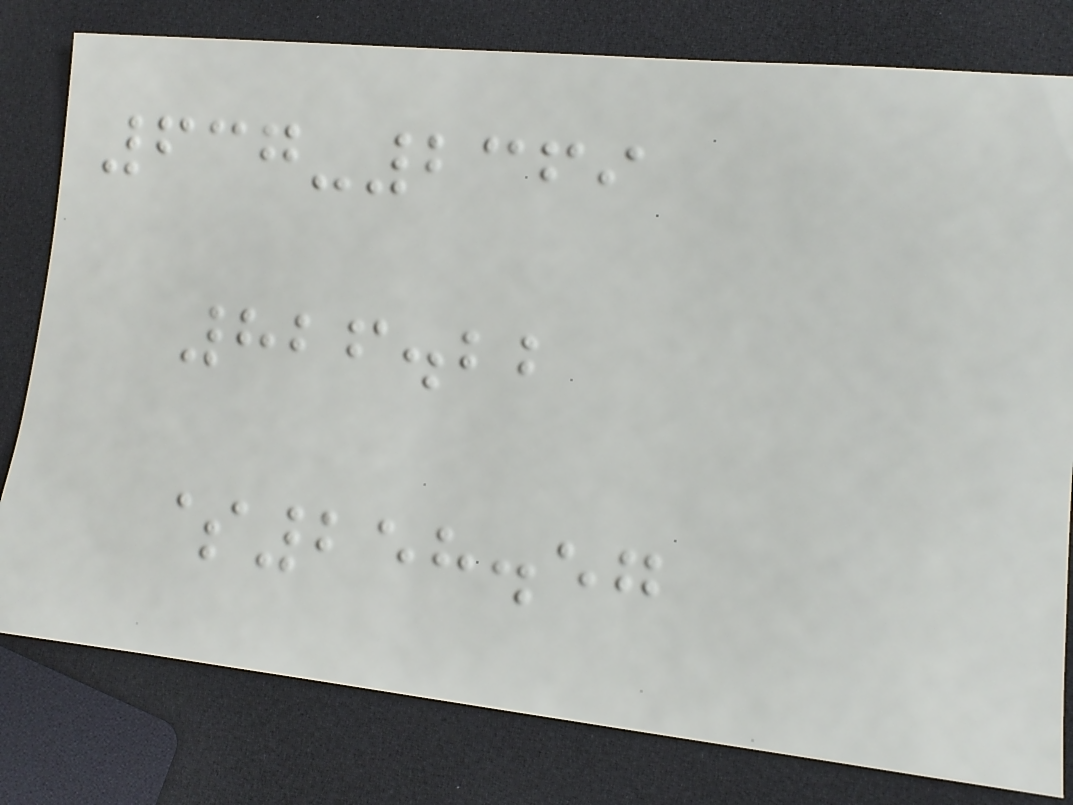637-2369
826.22
$258.57
